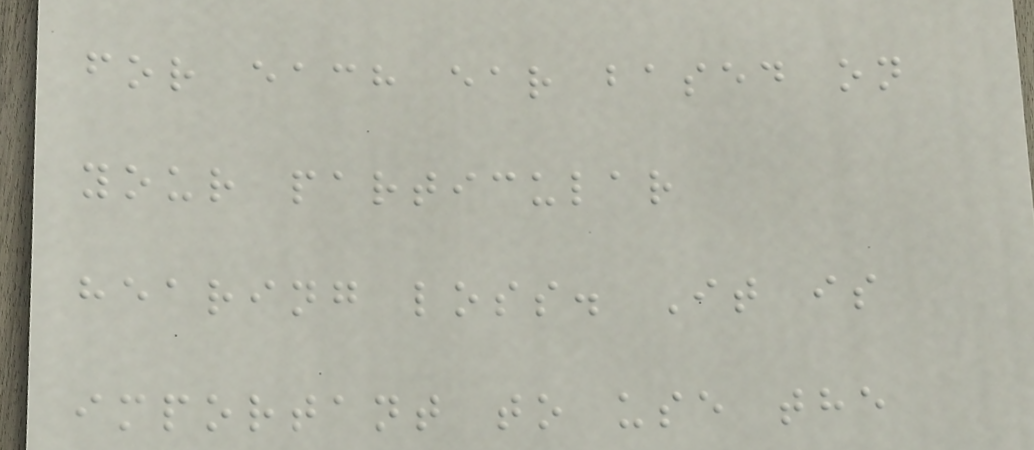for each ear based on
your particular
hearing loss. It is
important to use the
